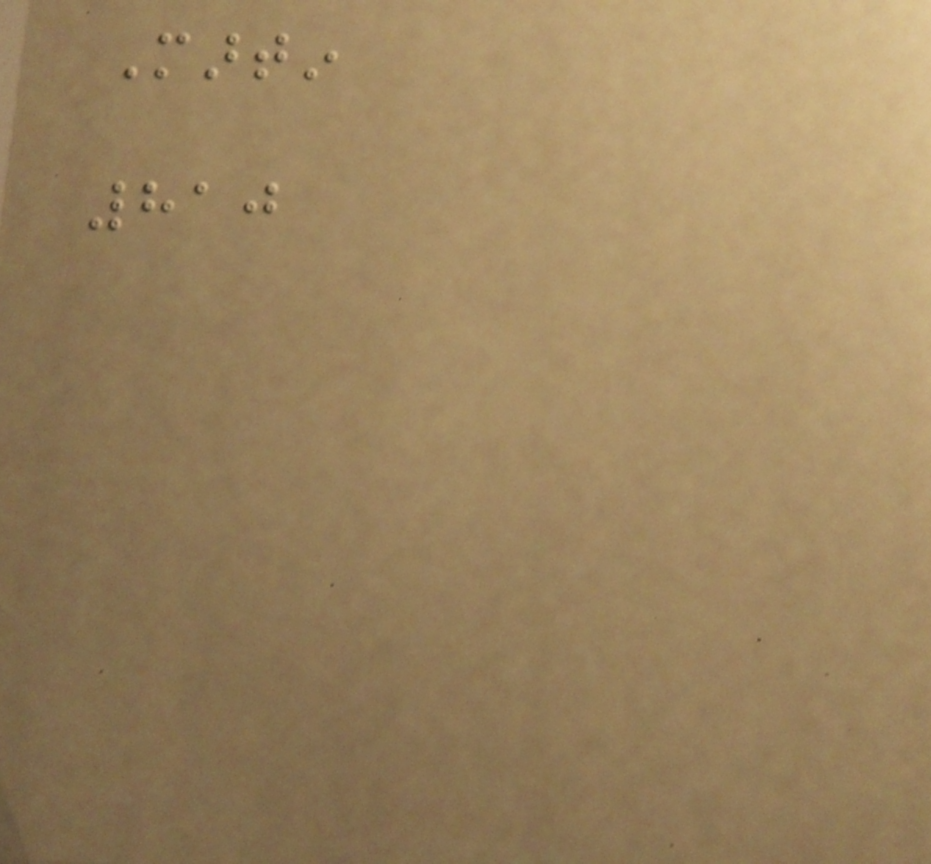Martin
810
